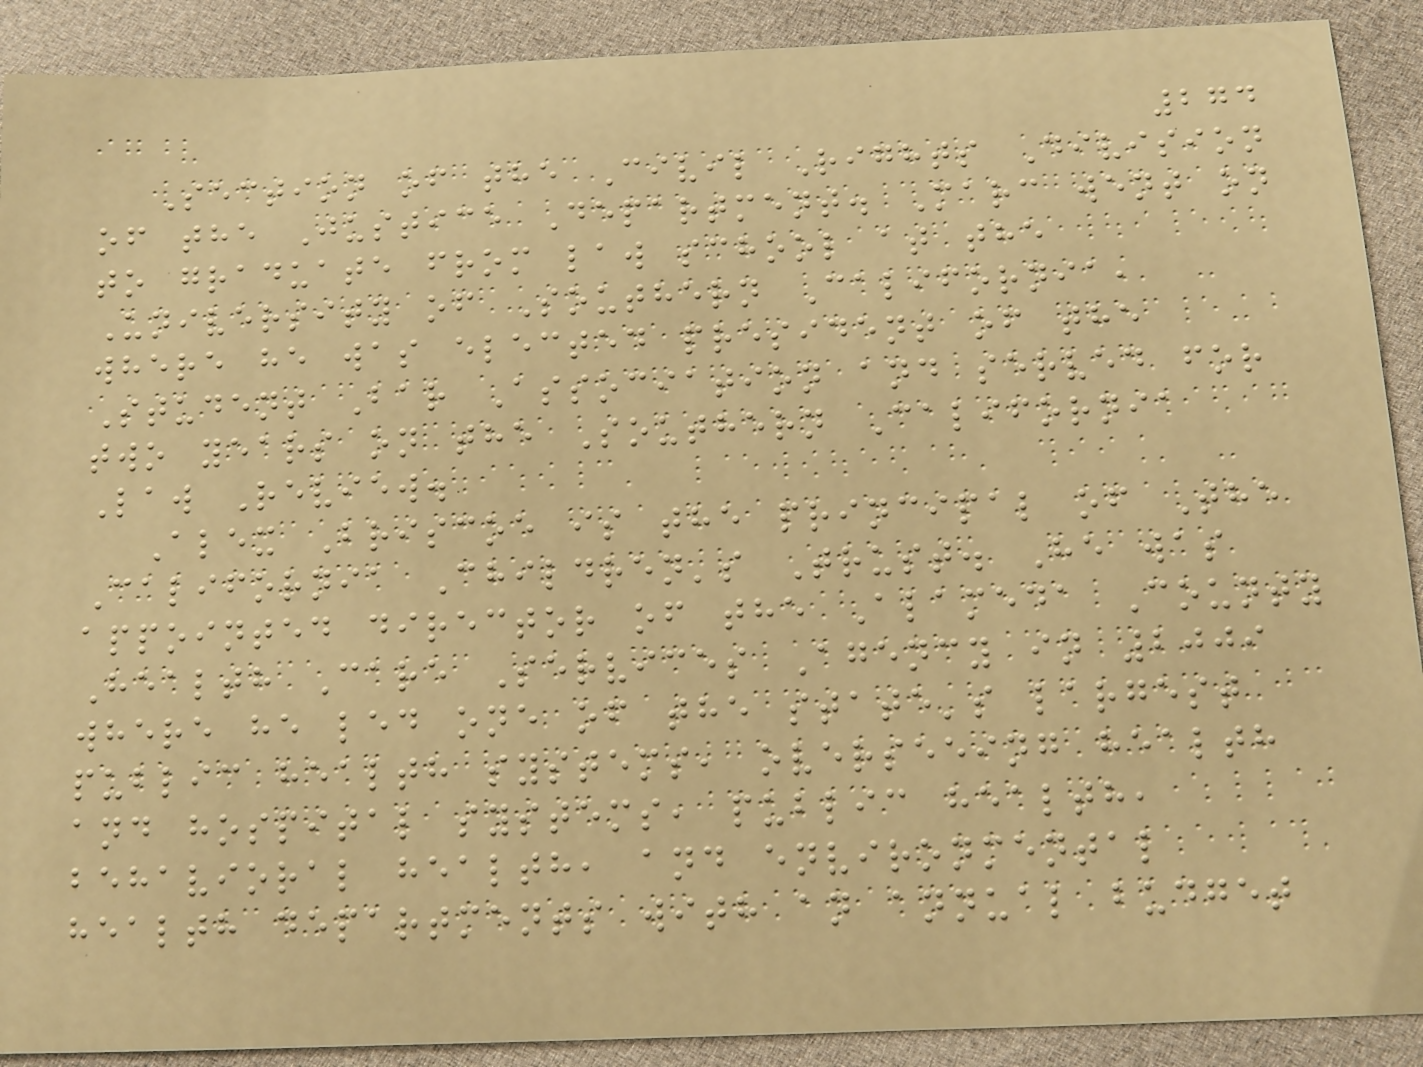274
Section of the Civil Rights Division
of the Justice Department. Marc went on
to graduate from law school at the
University of Southern California,
where he was elected president of the
Student Bar Association and served for
two years on the Southern California
Law Review.
Alex Briscoe is the principal of The
California Children's Trust. He was
appointed director of the Alameda County
Health Care Services Agency in 2009
where he led one of the state's largest
public health systems, overseeing health
and hospital systems, public health,
behavioral health, and environmental
health departments with an annual budget
